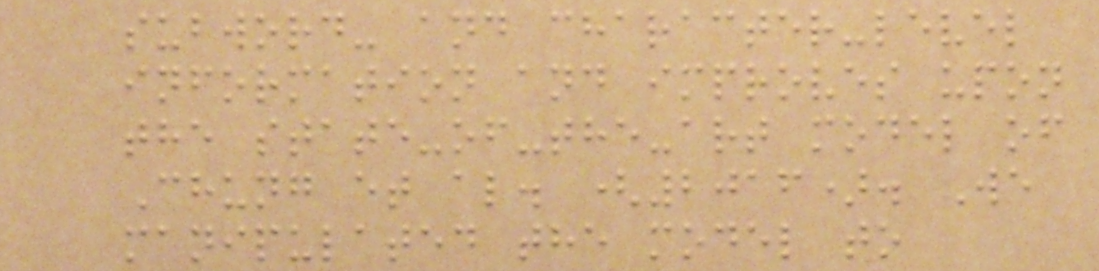subword- and character-level
information and improves upon
the state-of-the-art model of
Chung et al. (2016). We
manipulated the model to
